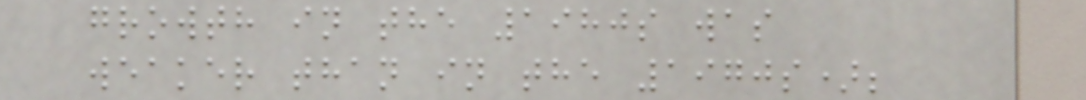growth in the 1980s was
weaker than in the 1970s);
